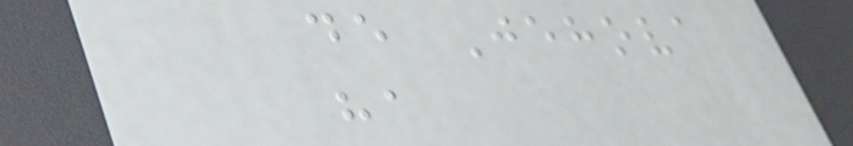de Jehova
ha
